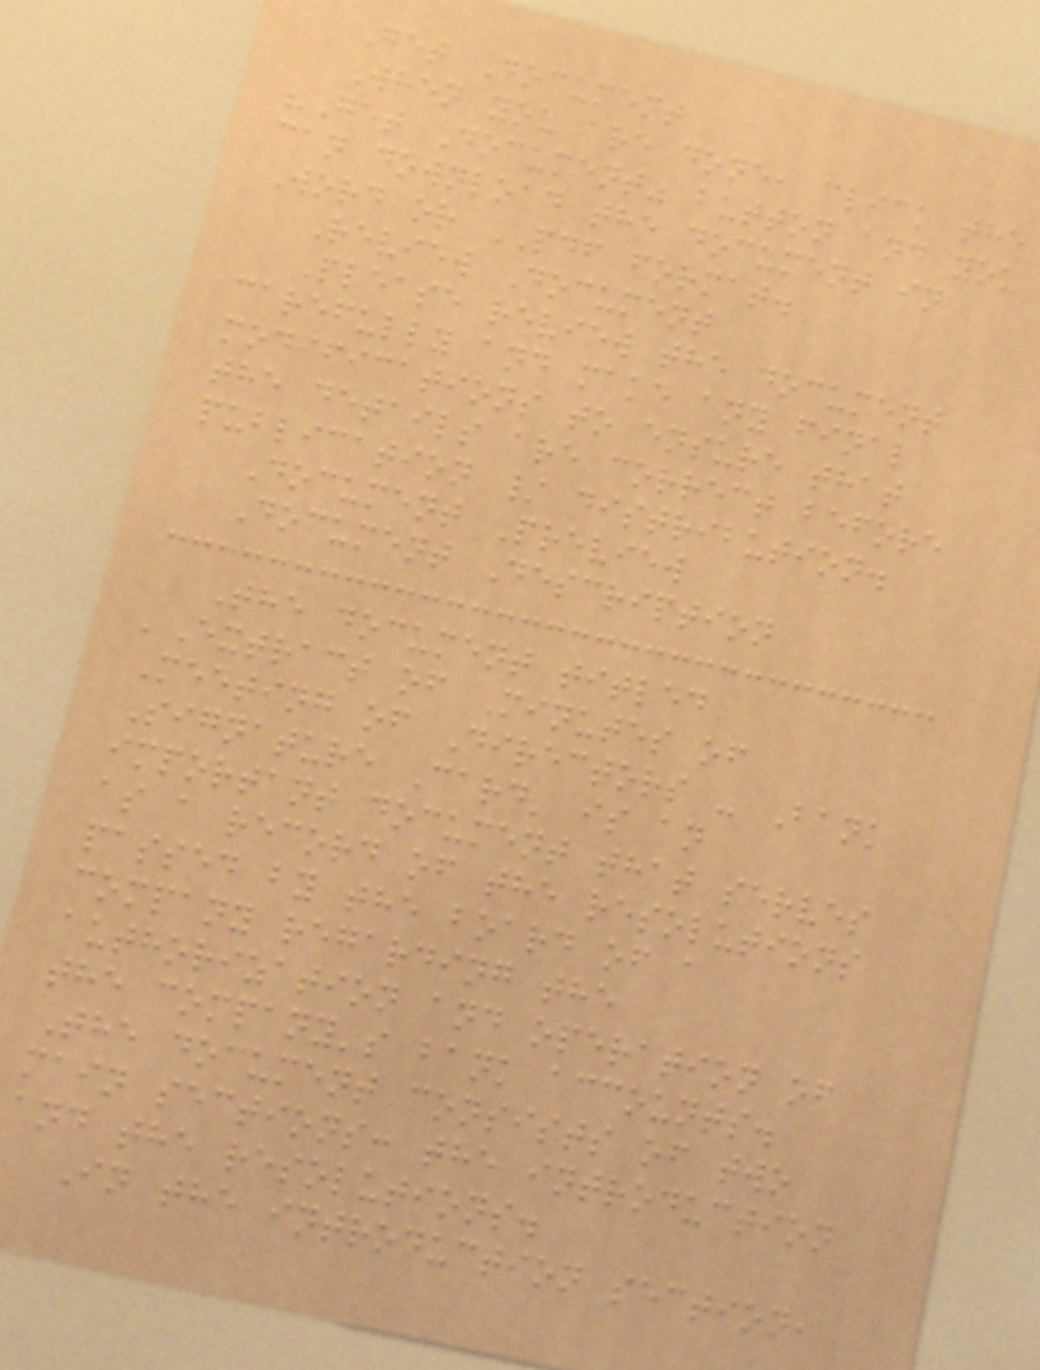Get Document
When you are done, click the
"Get Document" button and you
can download the document in
Word or PDF format.
Review Document
Please review the document
carefully and make any final
modifications to ensure that
the details are correct before
publication / distribution.
Document Preview
Document Description
The document titled
'Extract of Minutes of
Meeting of Directors - Bank
Signature Card' is an
important document that serves
as a record of the resolutions
passed by the board of a
company regarding the
authorization and operation of
the company's bank accounts.
The document consists of two
main sections: the introduction
and the resolutions.
In the introduction section,
